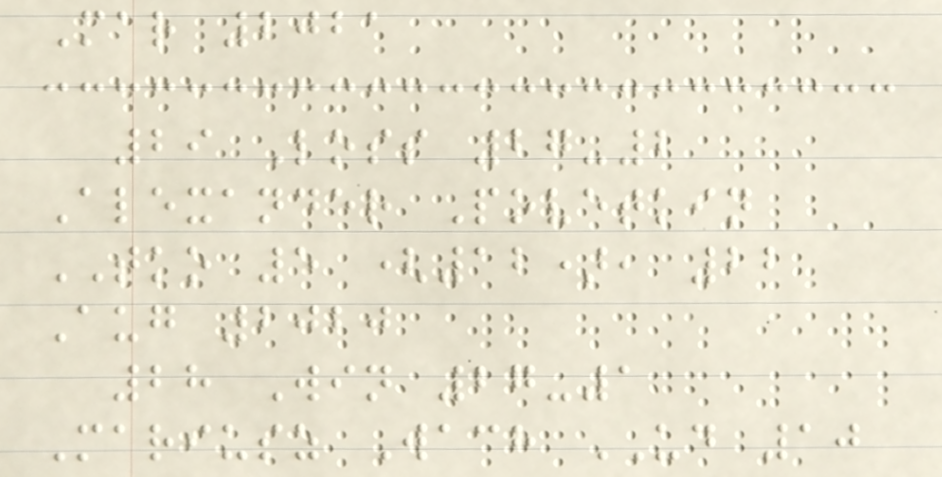Mar 2021
29 Loss 27-2
Alexander Povetkin
TKO 5 (12), 22
Aug 2020
28 Win 27-1
Mariusz Wach UD 10
